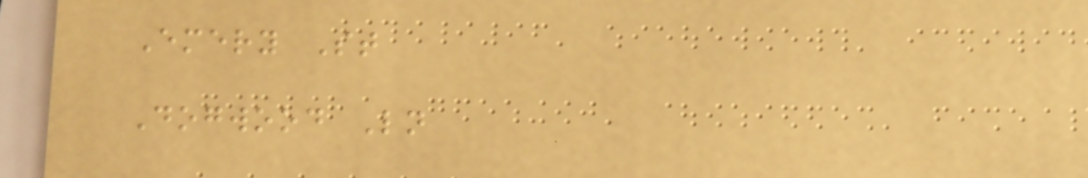Emery St
Dogwood Ln
